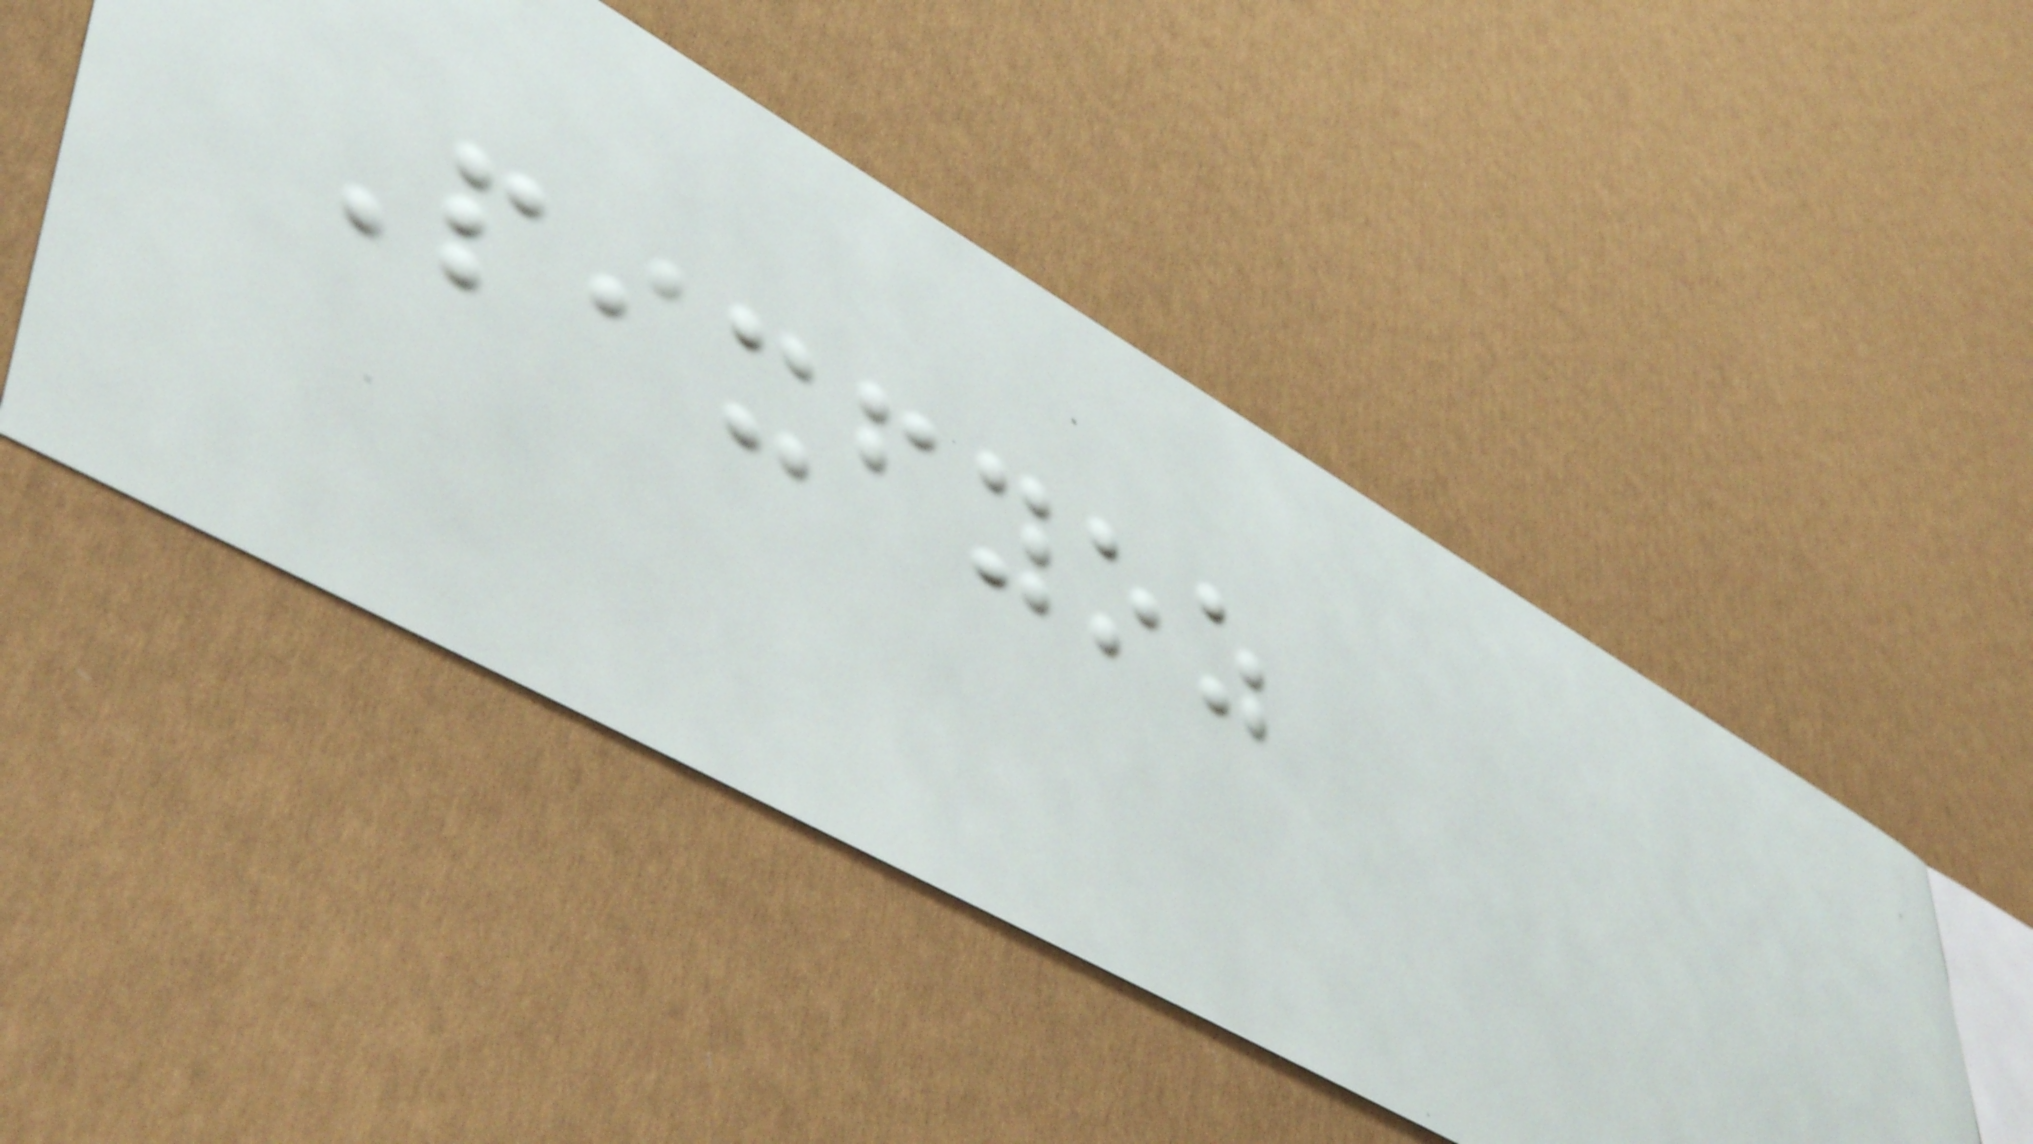Pixfyoz
